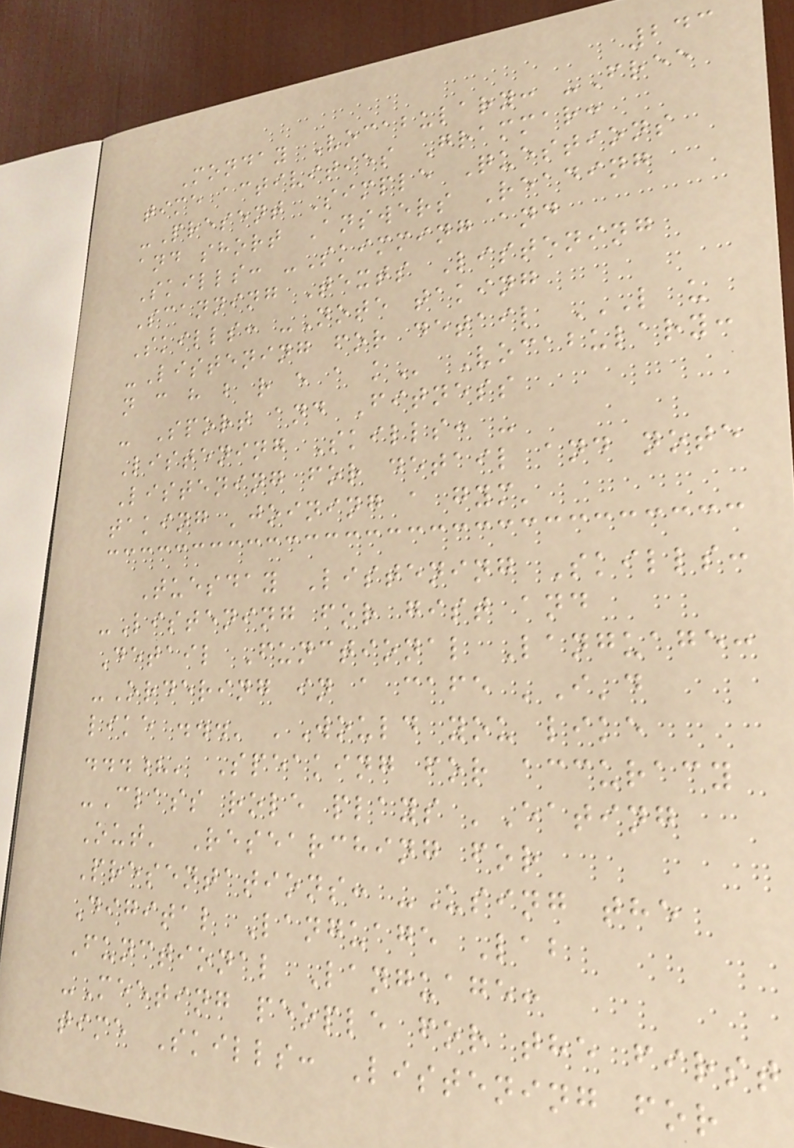243
Monday Vocabulary: -Free
time activities Grammar:
-Present Simple Questions
and short Answers Reading
Skills: -Skimming and
Scanning Texts Listening
Skills: -Note taking
-Listening for detail L U
N C H B R E A K Vocabulary:
- Sport and Fitness
Listening Skills: -
Listening for detail and note
taking 'joining a gym'
Tuesday Listening Skills:
-Listening for gist and
Detail Functional Language:
-Ordering in a cafe 'I'd
like ...' 'Would you like
...?' Speaking for accuracy
-Class role plays 'Eating
Out' Researching for
Presentations: -Using the
Digital Language Lab
Functional Language:
-Meeting people for the first
time Skills: Listening for
